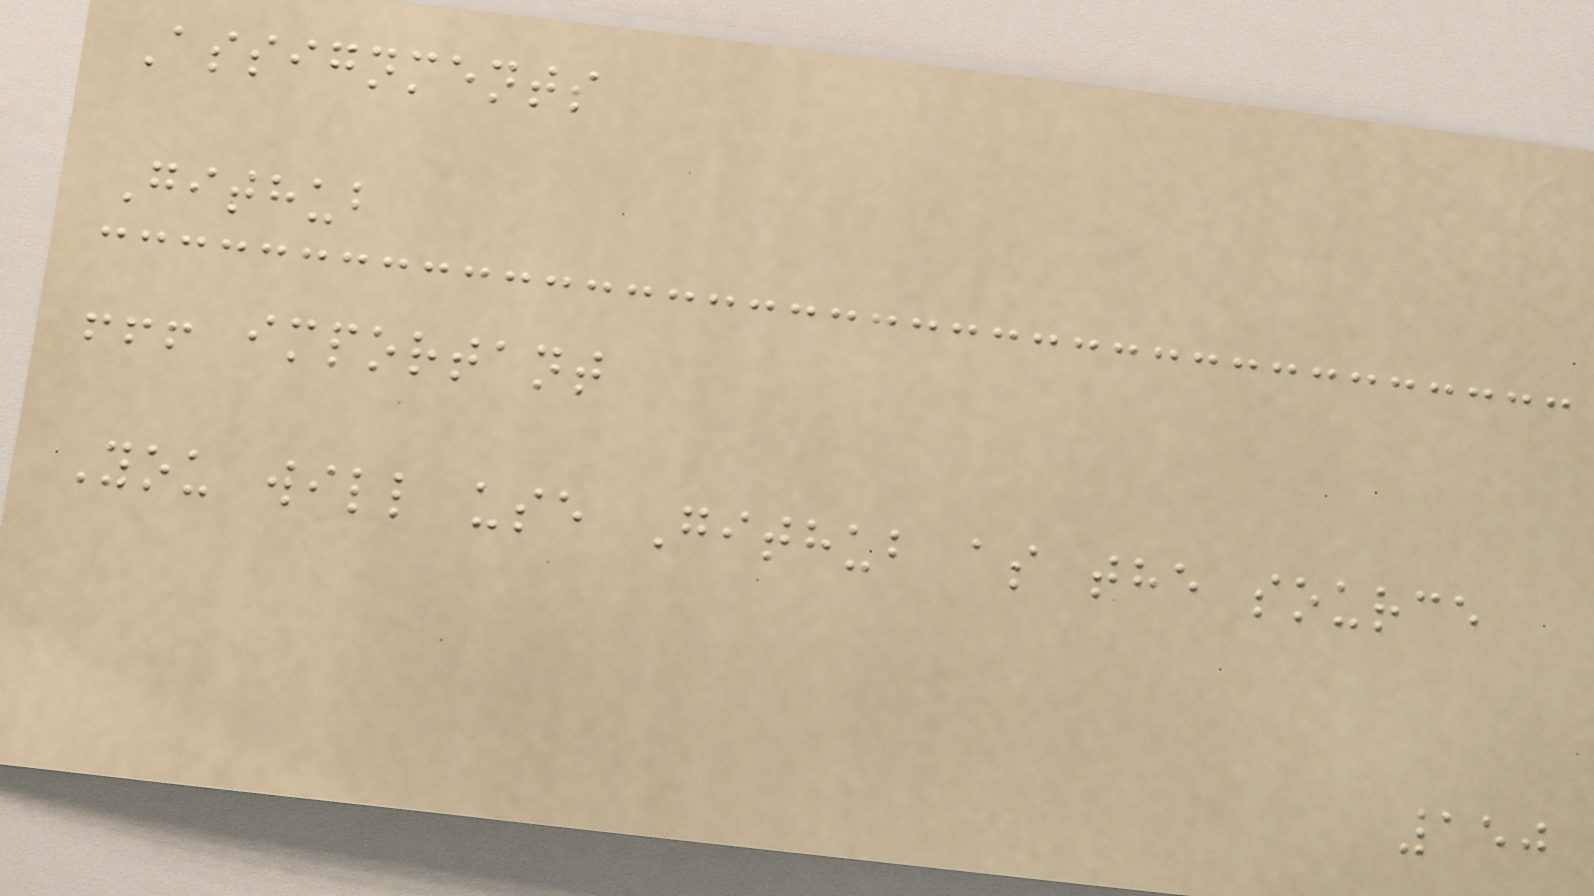Assignments
Github
!!! important
You will use Github as the source
150
